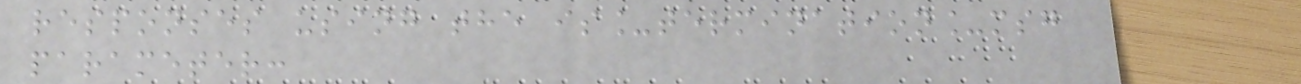responses using the is_termination_msg
parameter:
